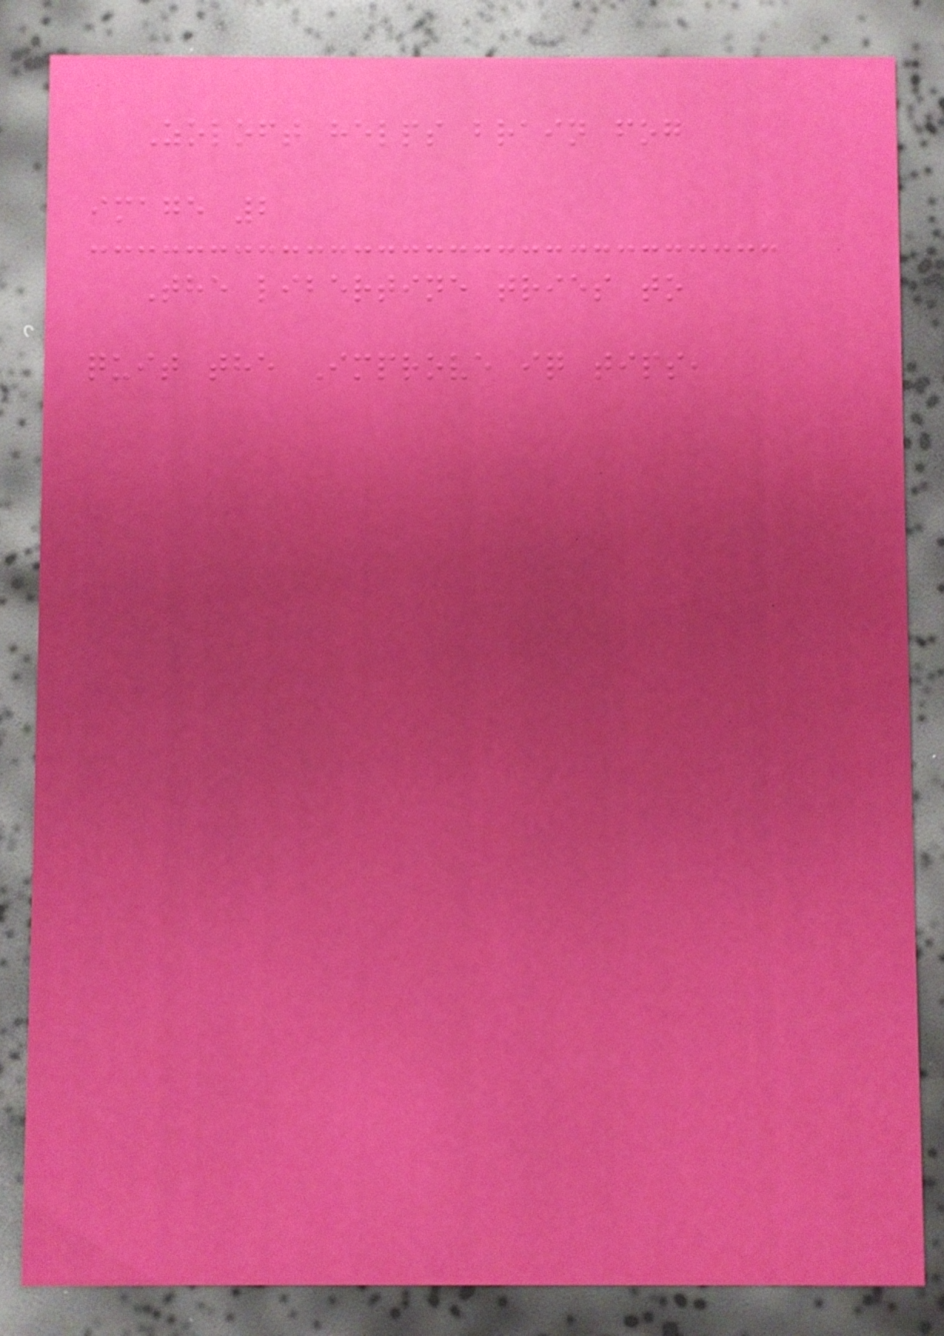Zoloft helps brain fog
image 2
The libertine tries to
quit the Improve iq tips,
